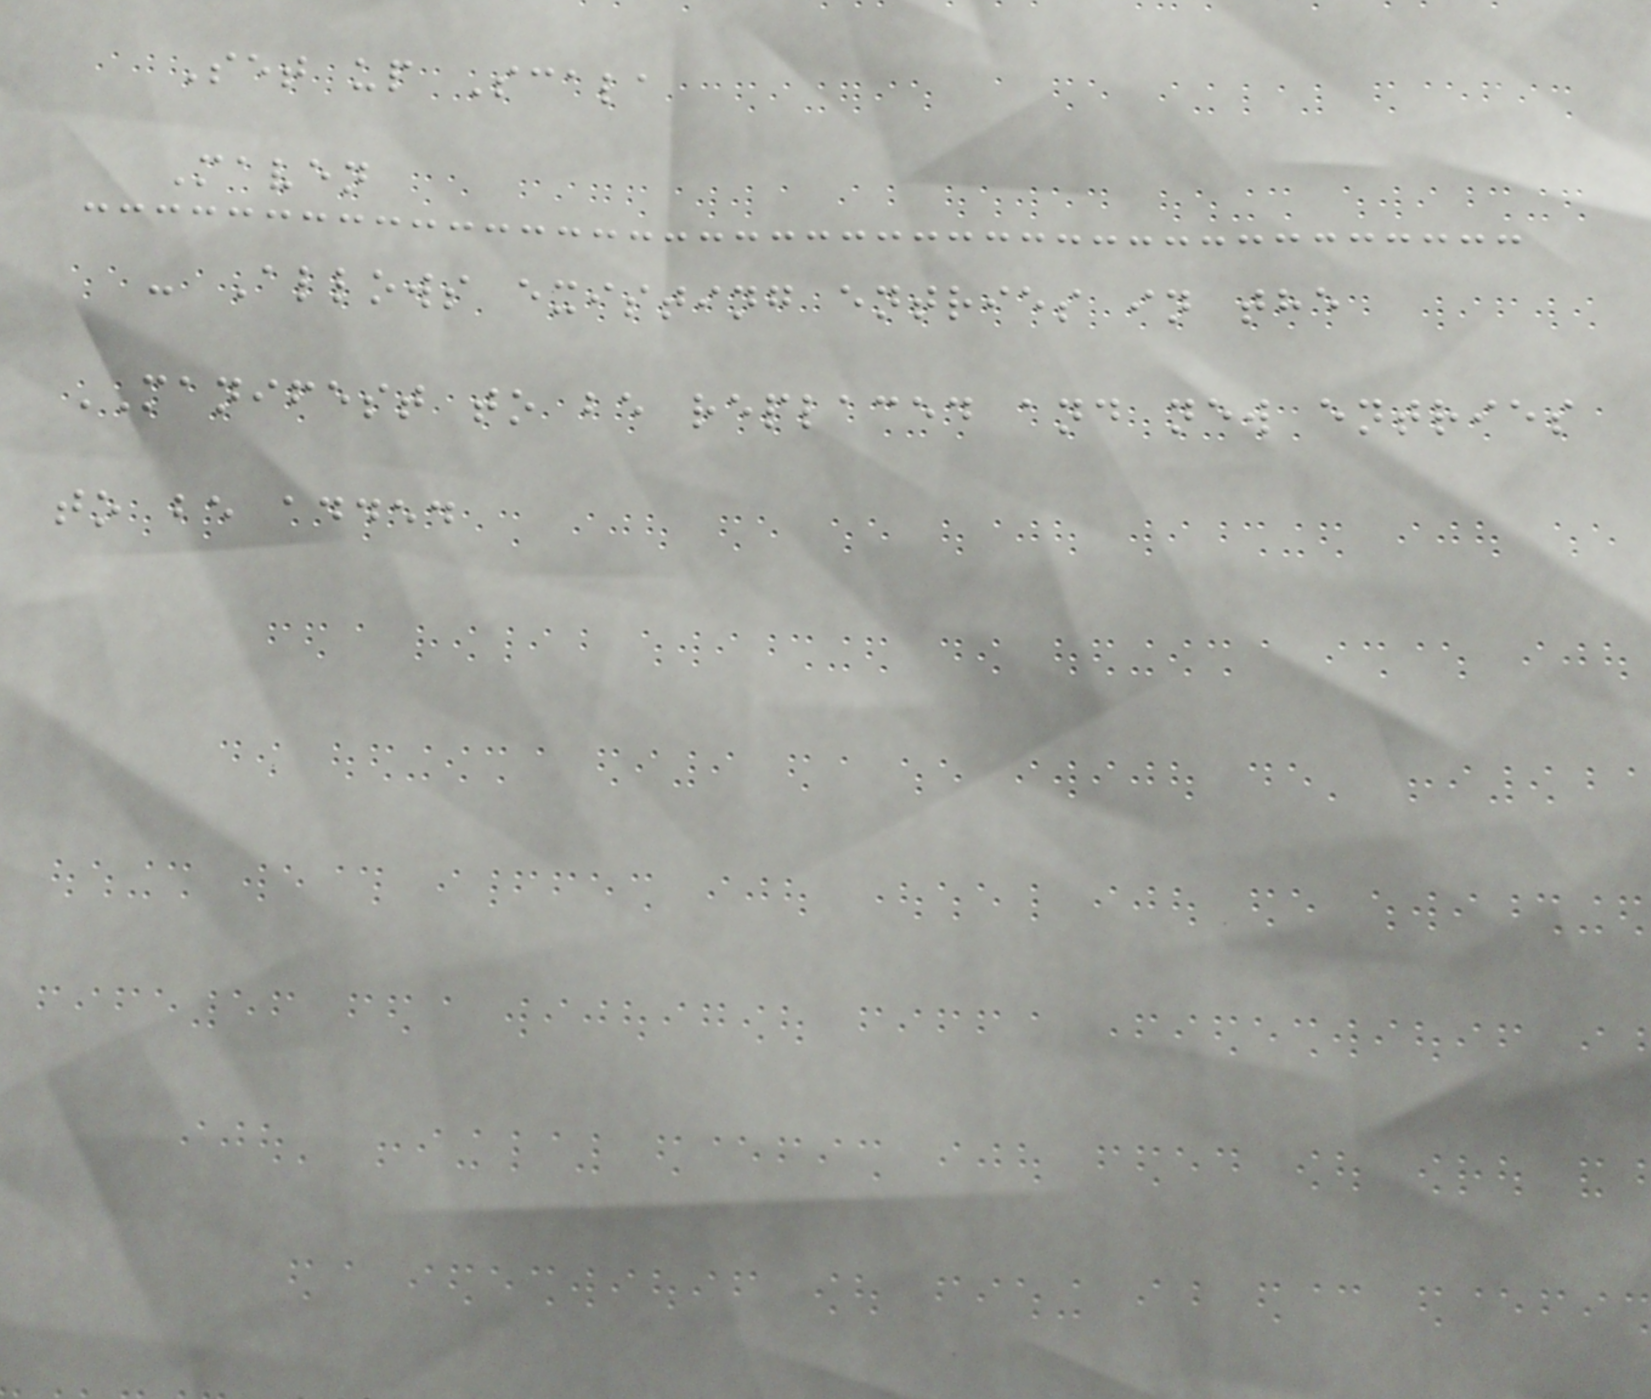Set up Scala
Maven
- Allows existing entries in the
MANIFEST to be replaced and new entries
to be added
